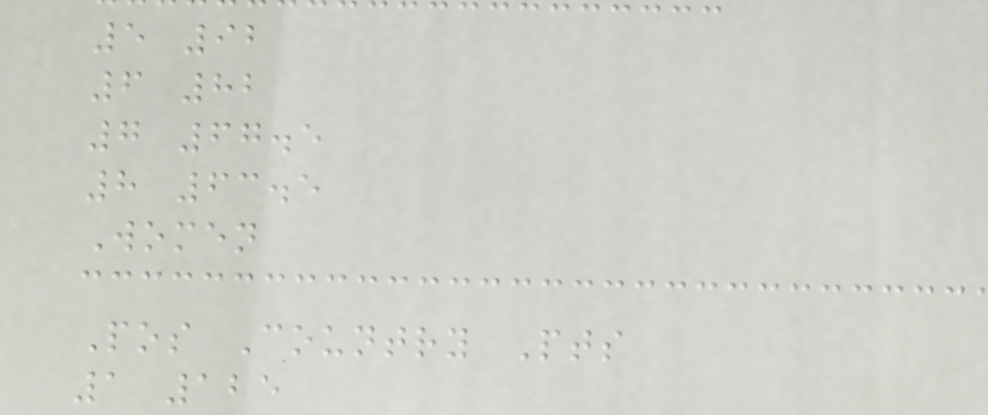5 92
6 82
7 67.5
8 63.5
Women
Pos Country Pts
1 125
